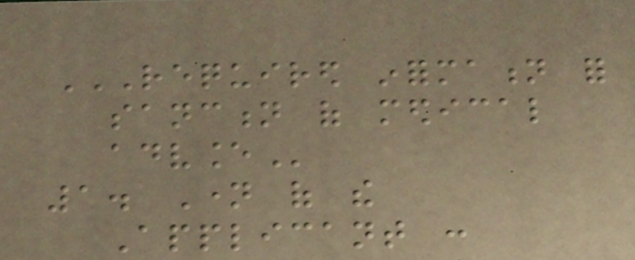REQUIRED INFORMATION FOR
SANCTION OF MEDICAL
ADVANCE
1. Name of the
Applicant :
